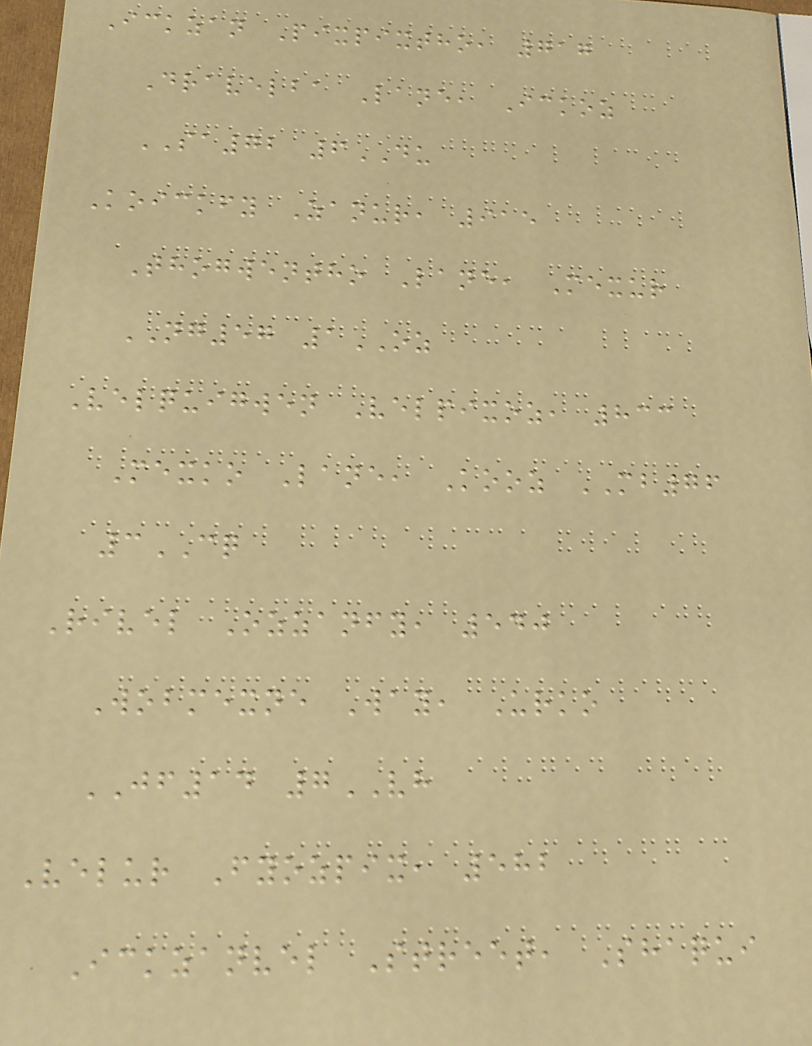Ickzan Pixpixtho, 717
Dravelba Lane, Ickoz
SA72 6DU
Koickfy Zanur, 915
Thogwentho Lane, Mexur
NG57 1OZ
Velquigwen Velpixoz, 833
Mexko Lane, Kooz MB76
3CQ
Rivel Ozzanfy, 540
Wobmexne Way, Urko
JF14 7VH
Velur Fyozpix, 582
Ickzanvel Street, Shaqui
